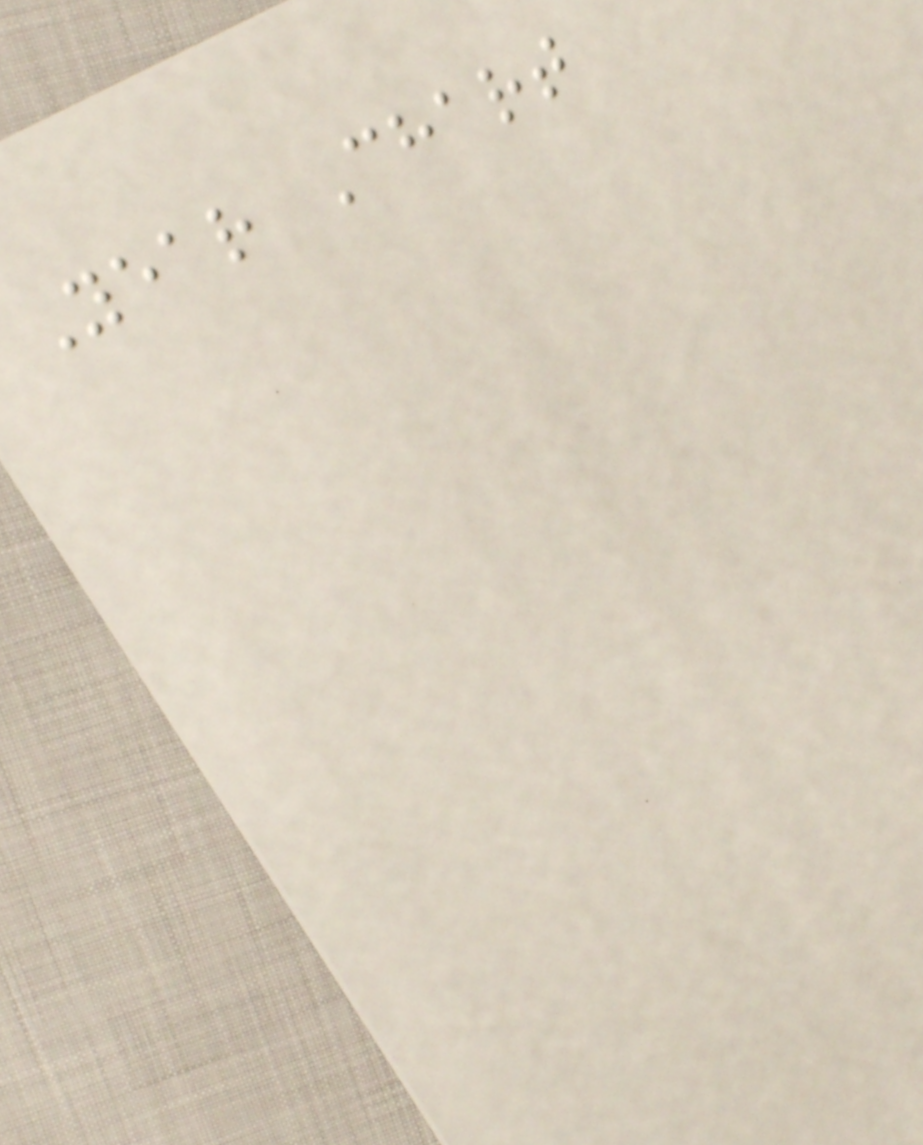Year Chart
